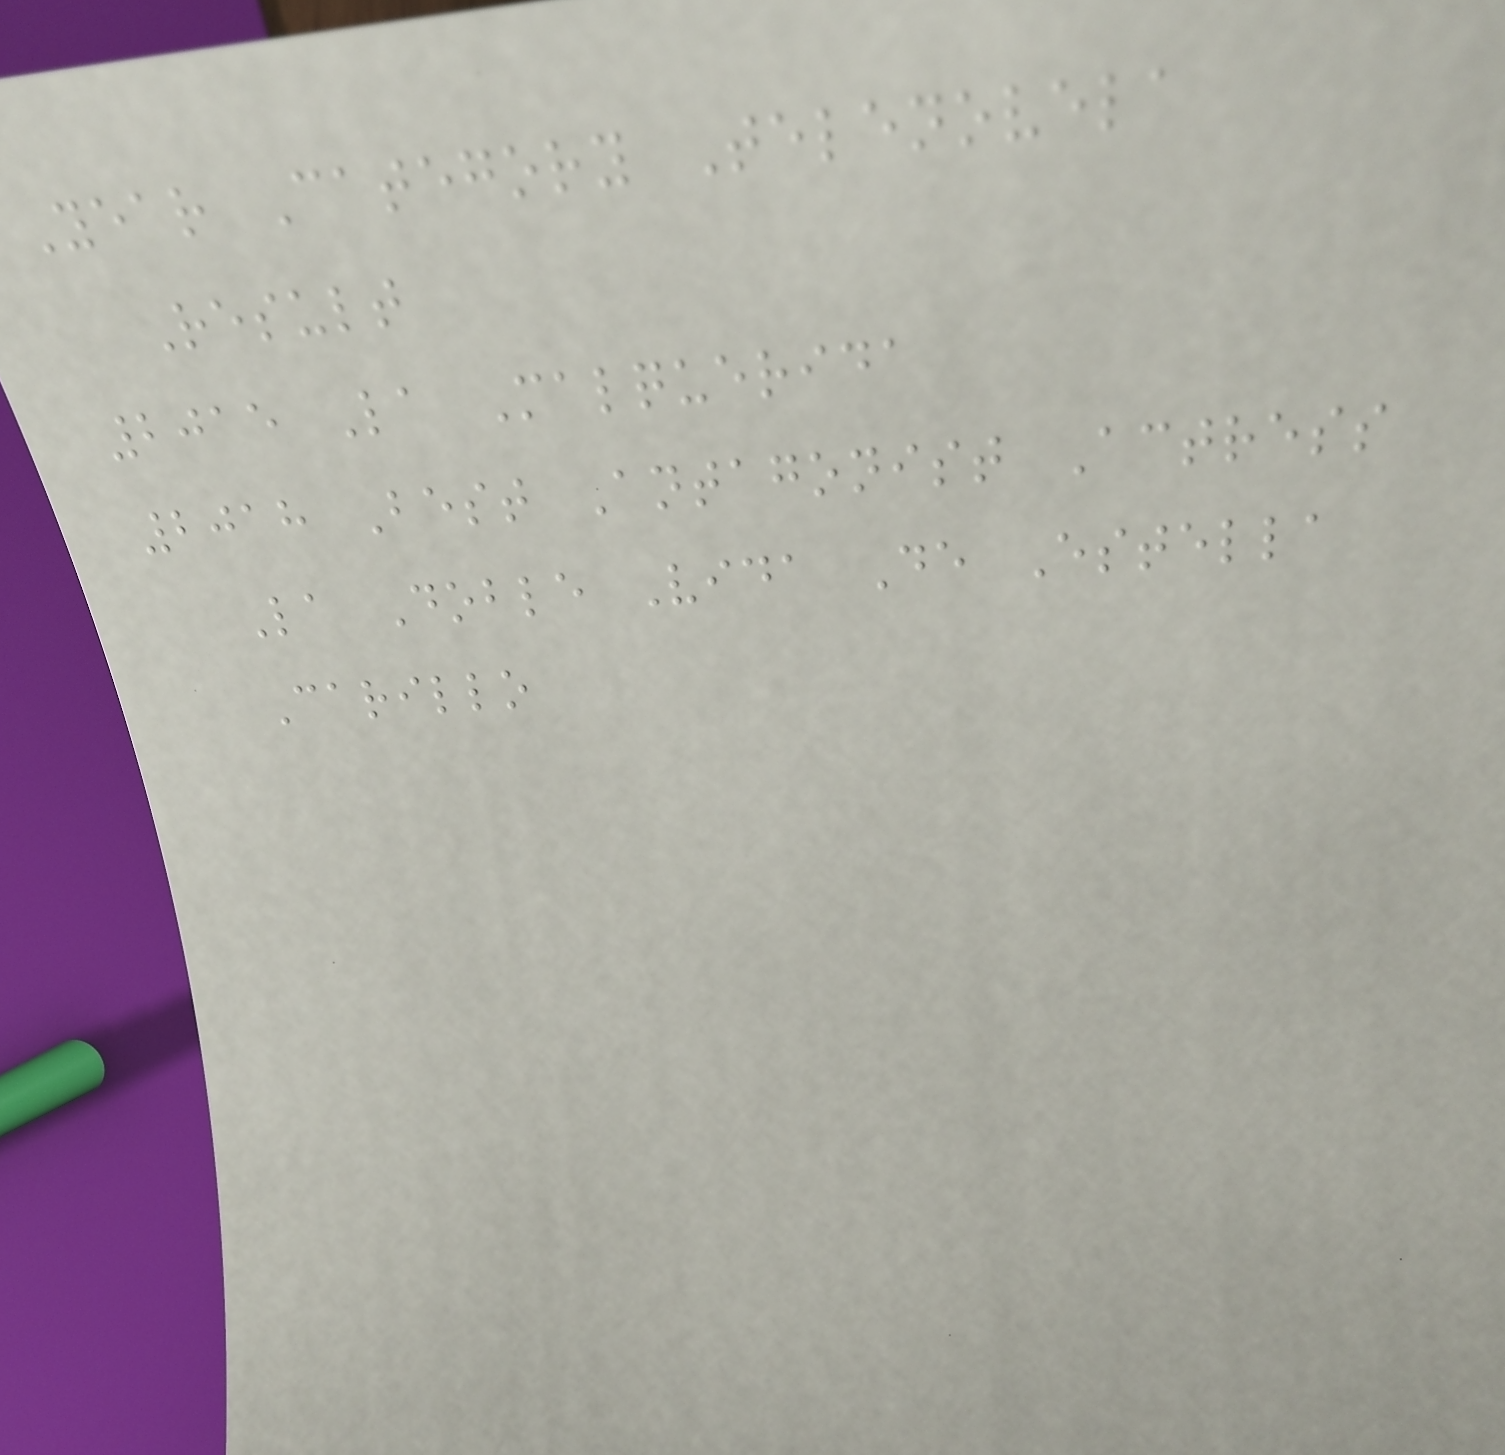Year Category Telenovela
Result
2015 La Malquerida
2018 Best Antagonist Actress
La Doble Vida De Estella
Carillo
